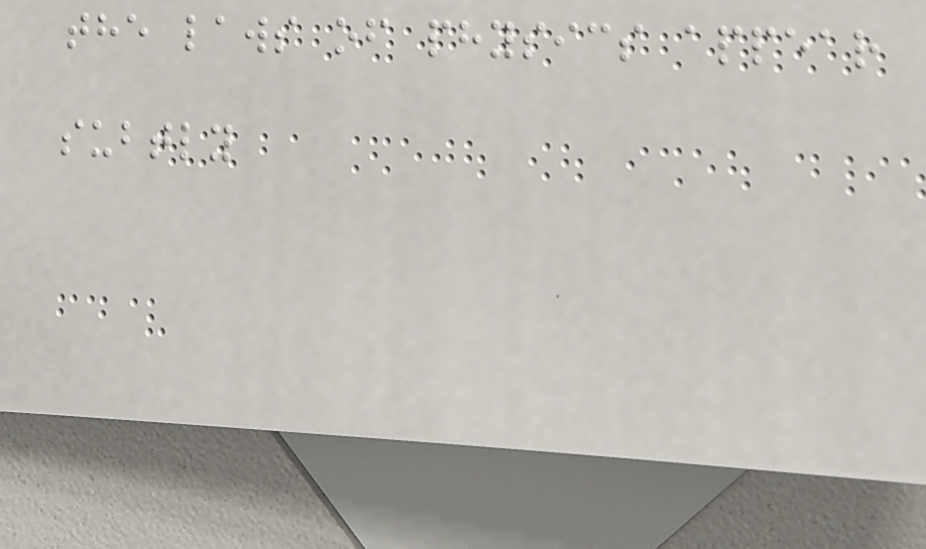the laws of physics appear
subtly
